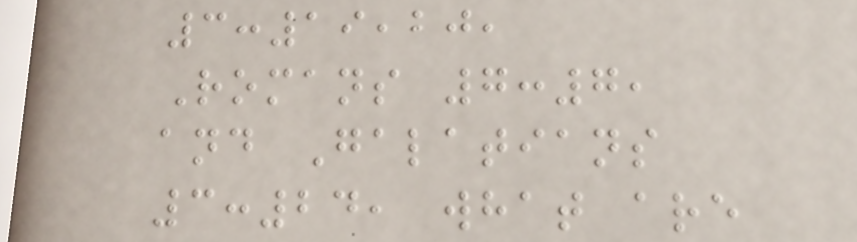3:19,20,
Romans 7:7,
and Galatians
3:24, what are
